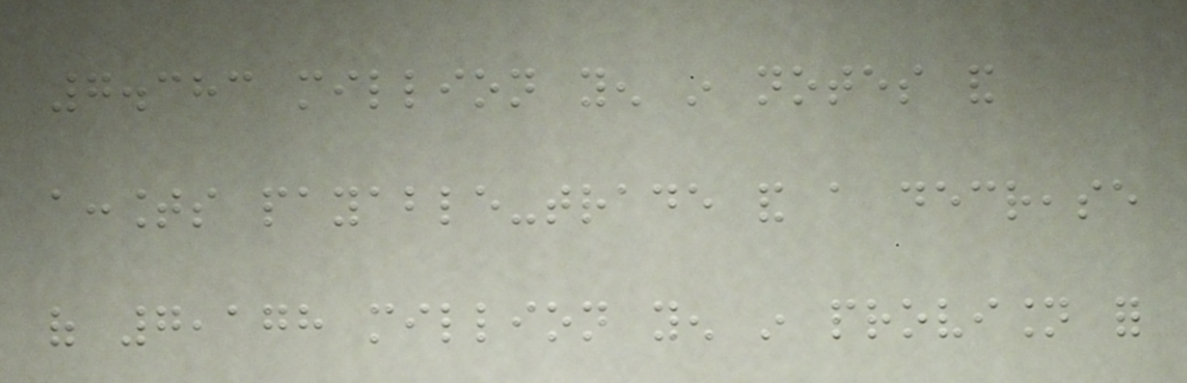7.383 million yen in notes and
accounts payable-trade and a decrease
of 7,178 million yen in provision for
